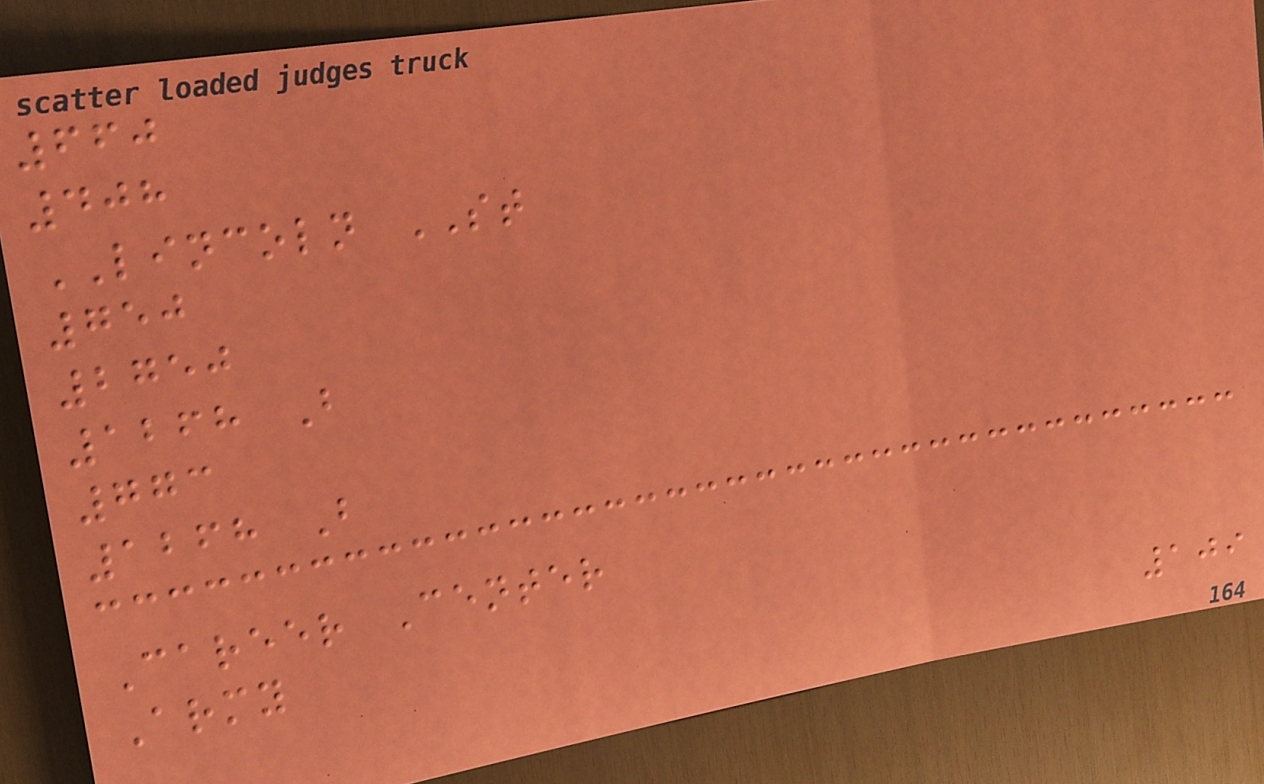660
408
LINCOLN ST
750
2750
1268 B
773
1268 B
Career Center
Army
109
